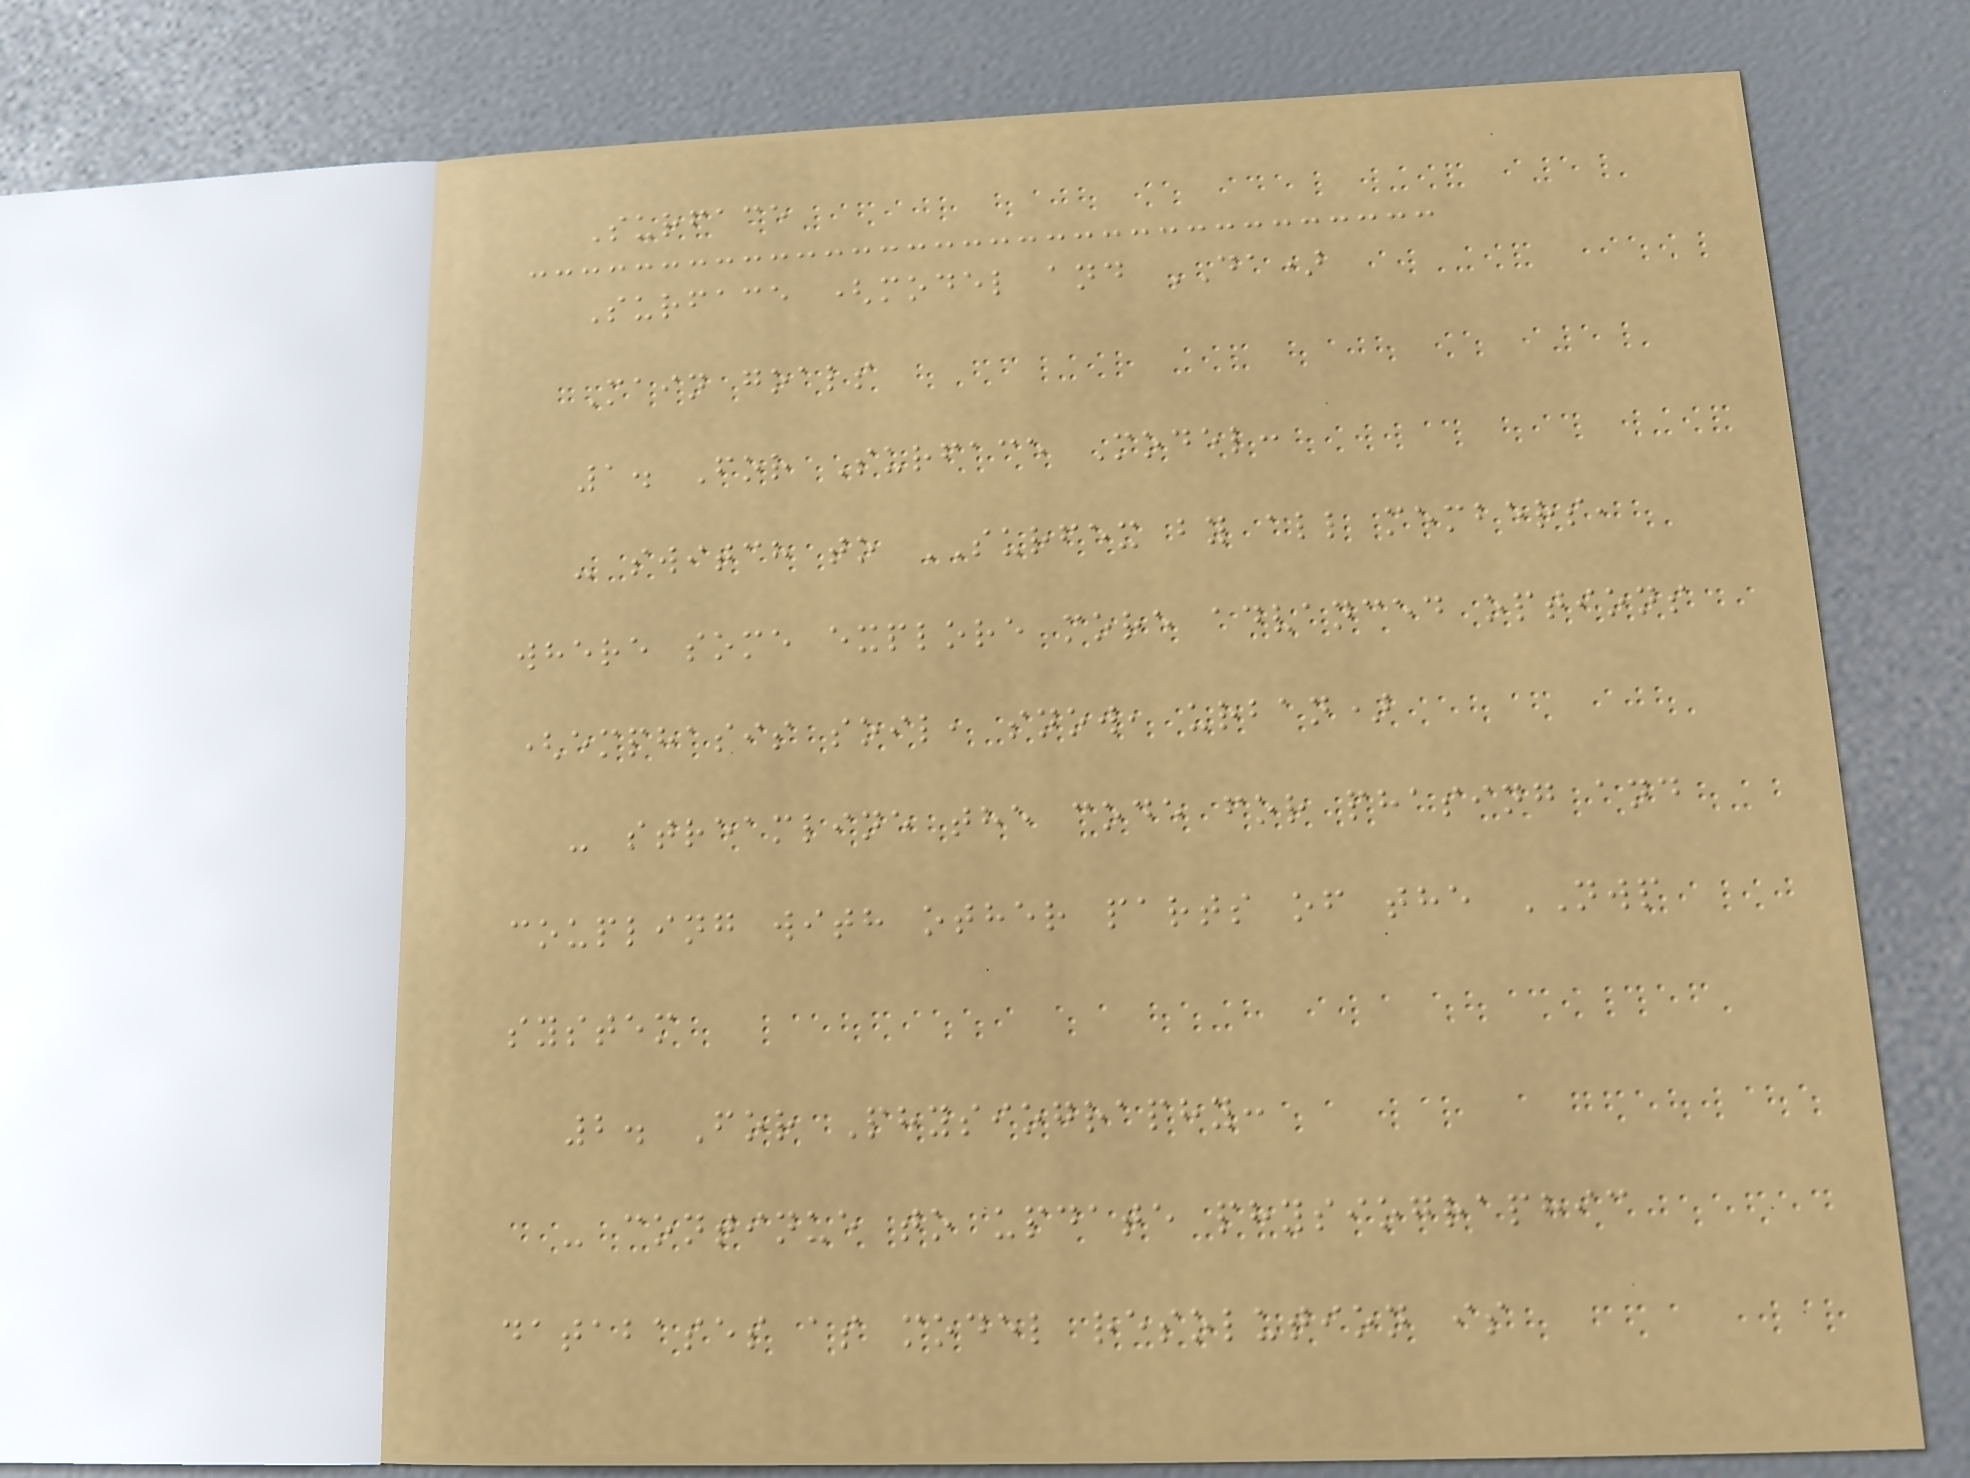Surface
Surface (model and DA)
Main goals
1. For Surface Model:
- switch to SURFEX by all members,
where some explore more advanced options
(emphasis soil, snow, urban)
- streamline the code for phasing and
coupling with other parts of the NWP
system
2. For Physiography:
- continue to update physiographic
databases as model resolution is
